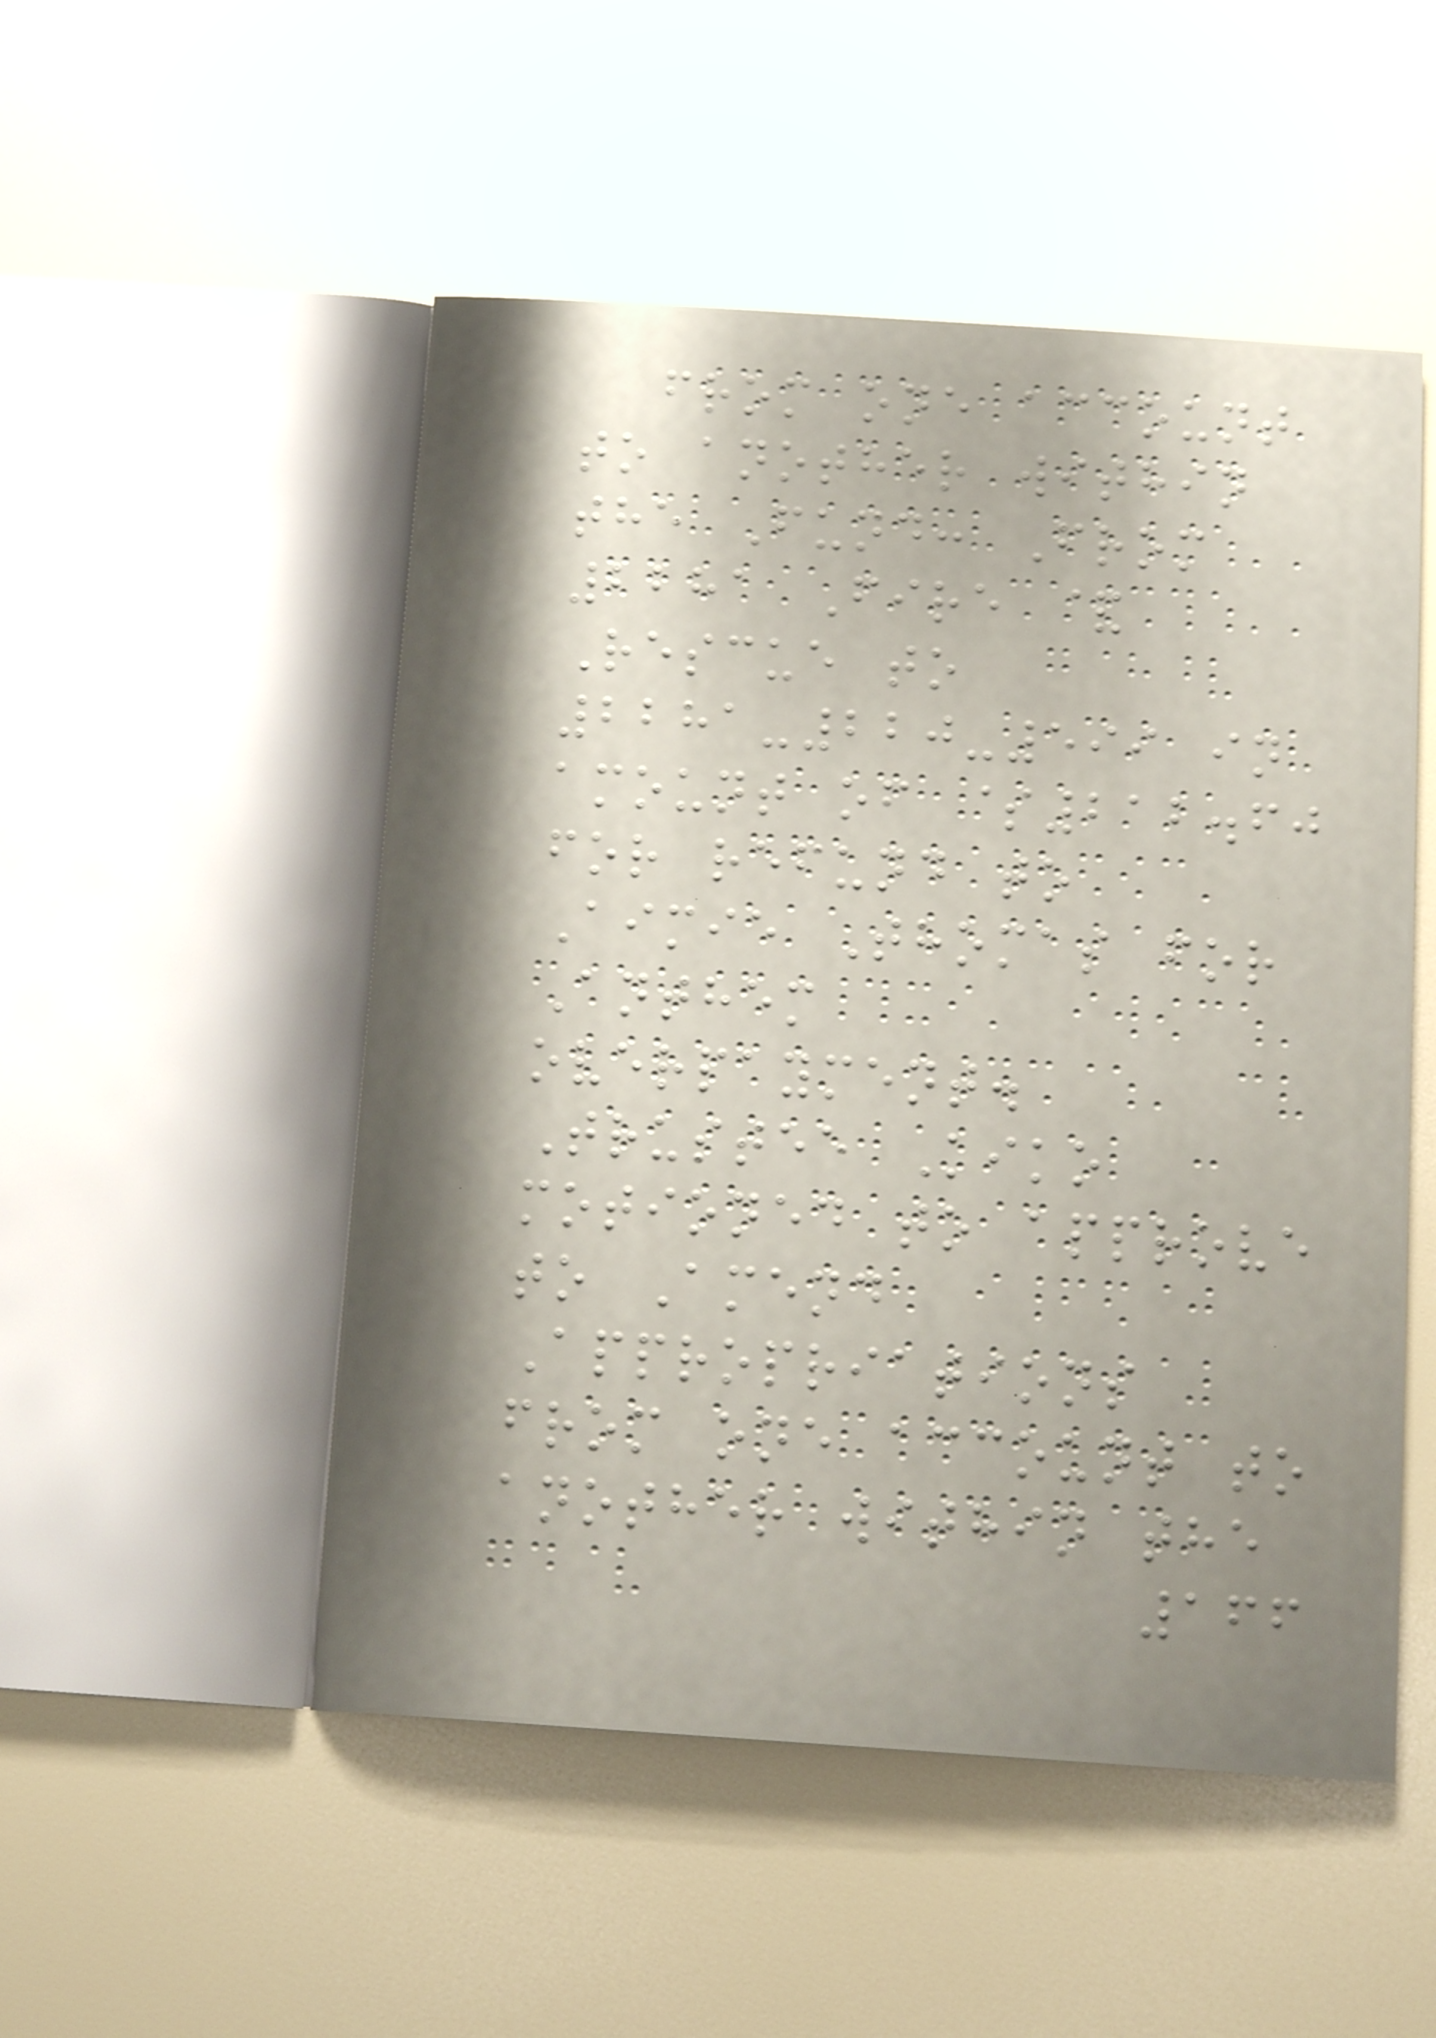from one account
to another within
the Fund: From
2281 Fire &
Rescue to
2281-220-599 in
amount of $212.60
for refund to
Aimie Thomas for
Anthem
overpayment.
Trustee Kiko
motioned to approve
to Amend
Appropriations
from one account to
another within the
166
